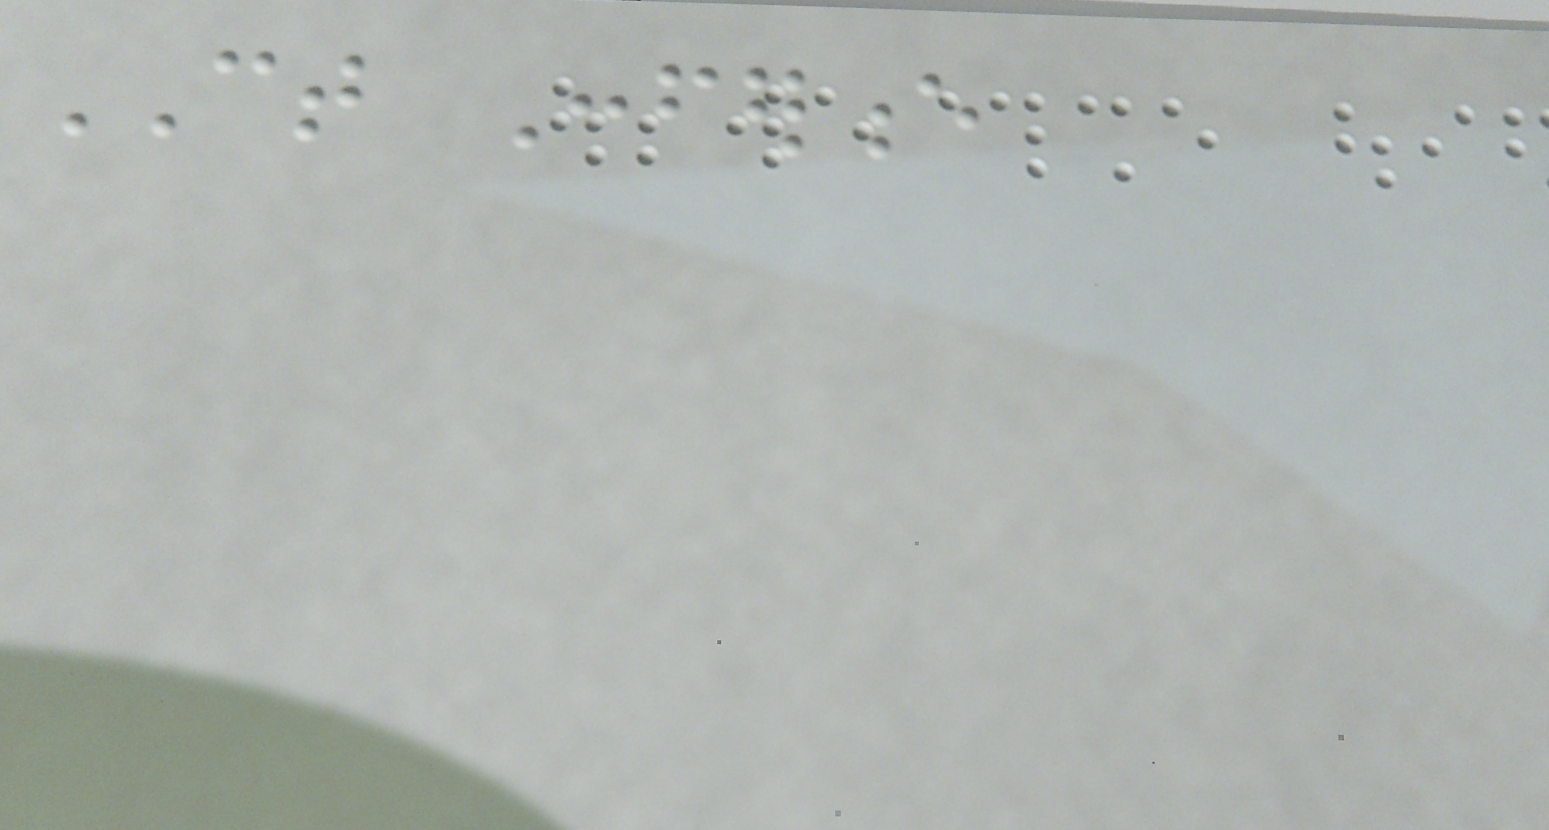CT Conference
